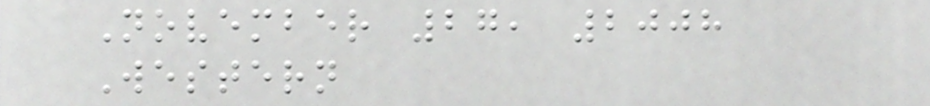November 27, 2008
Western
